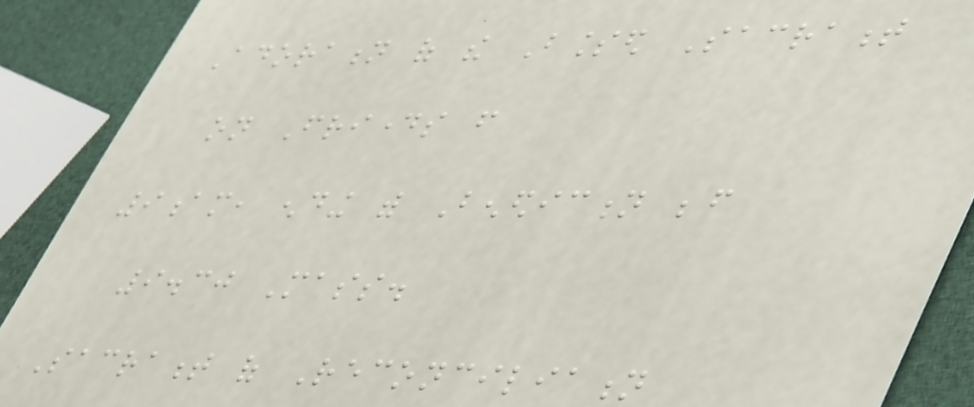Adoration of the Blessed Sacrament
on Fridays from
9am, ending with Benediction before
9.30 Mass.
Sacrament of Reconciliation
